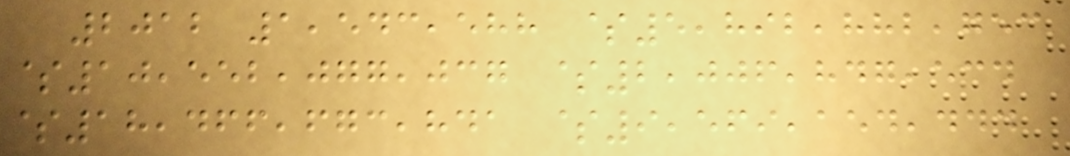2012 1,543,588 $5,892,882,753
$10,552,077,037 $2,006,847,534
$18,466,673,841 $9,569,154,444
